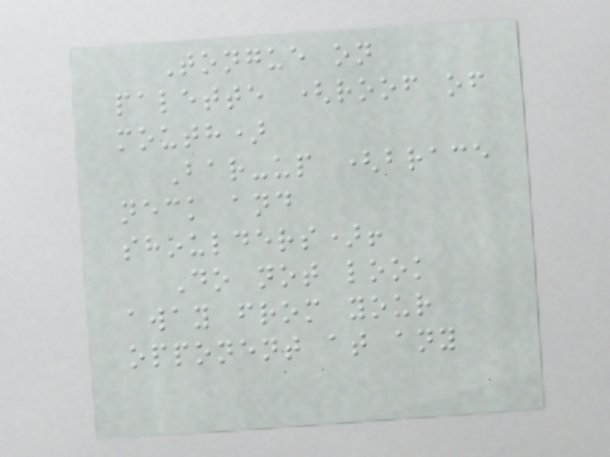Tongue on
palette (roof of
mouth)
Bar-up (brace
neck and
shoulders)!
Do not look
away from your
opponent at any
